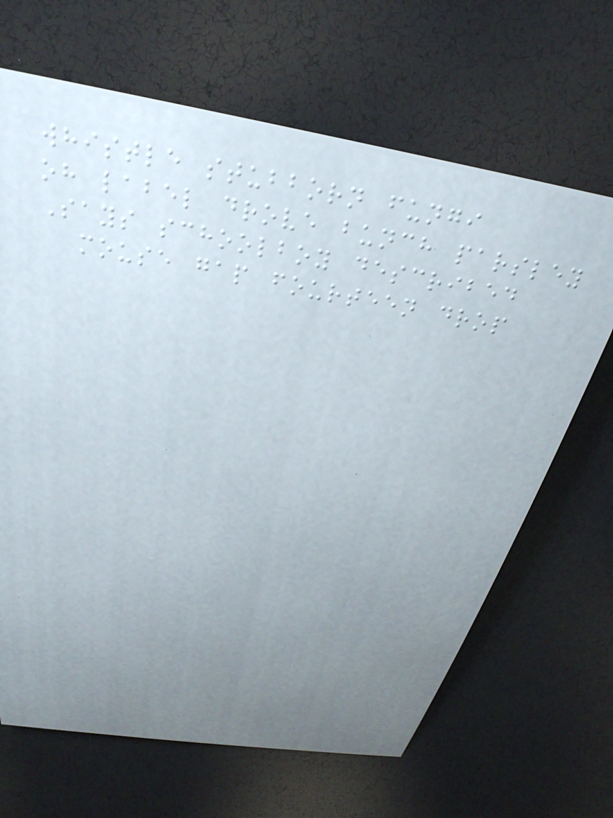whistle stubborn fungi
oh label drove bunch parsley
Says schoolboy described
mouse gap fourteen drop
